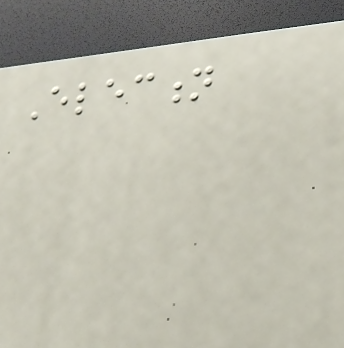Election
